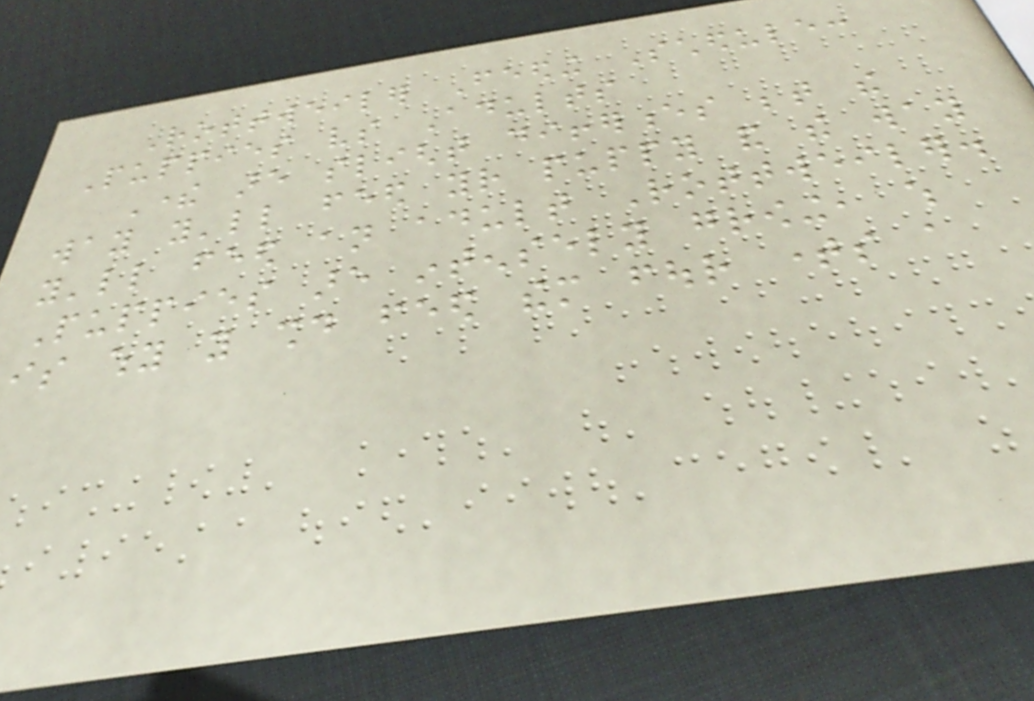Rottweiler Feeding Schedule:
Puppies vs Adults
There are slight differences between the
way you'll feed your puppy and the way
you'll feed an adult Rottweiler.
Puppies are intensely growing, which
is why you should feed them four times a
